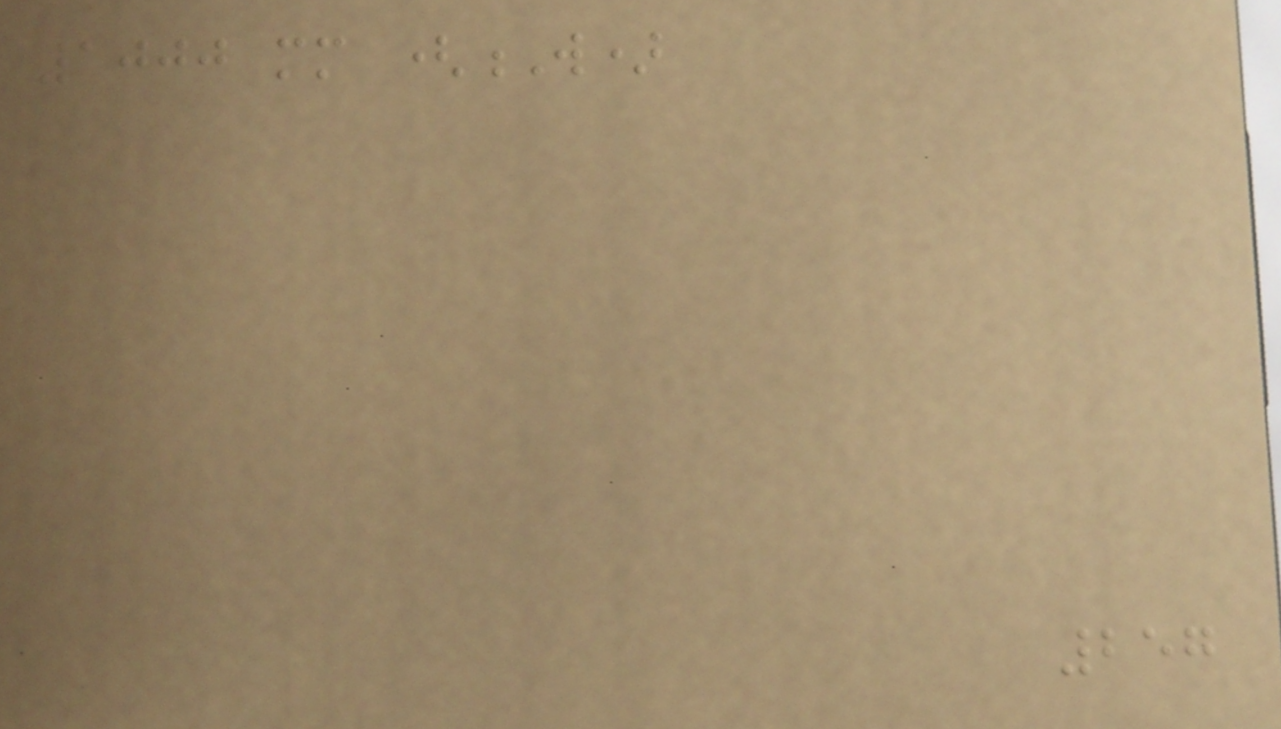1000 mm (W)
257
